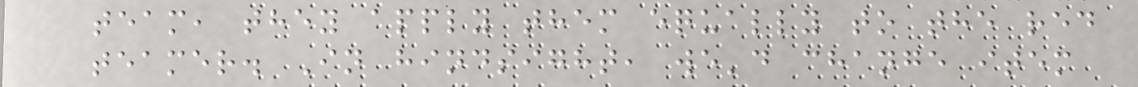team, they apply them equally to the red
teamer. In hindsight, we'd change item
